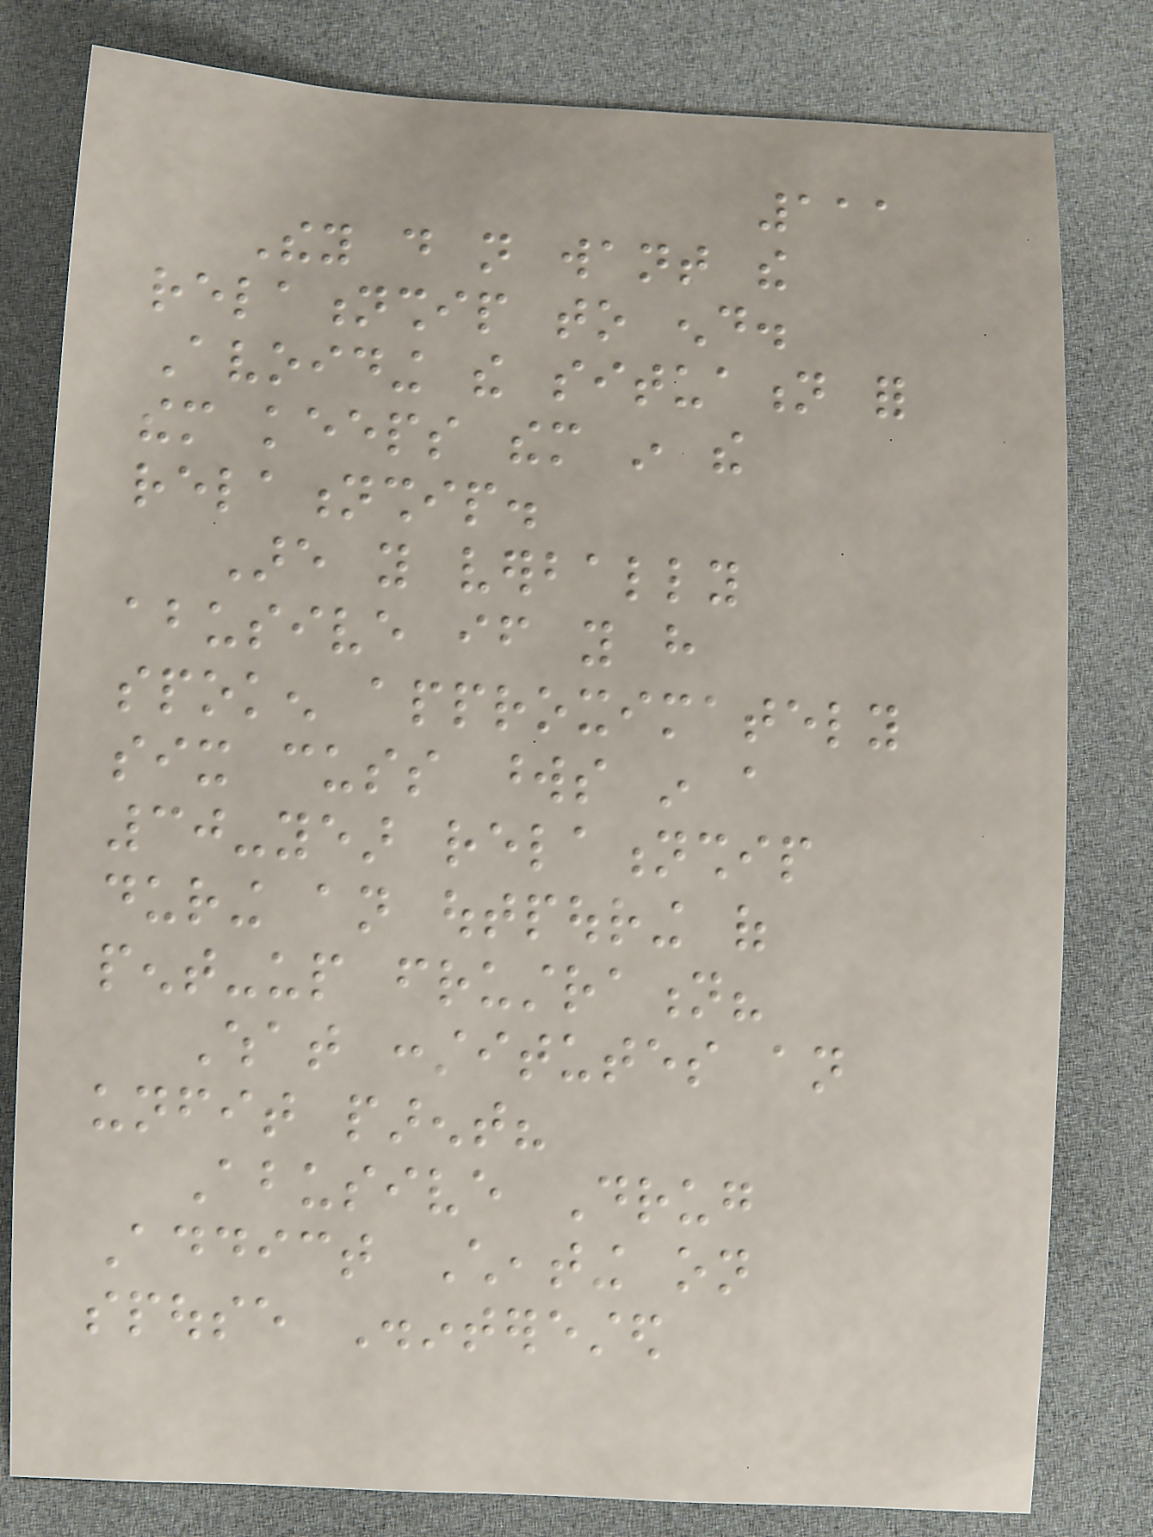111
They do not want the
relationship to end.
Avoiding the situation for
them keeps them in the
relationship.
Are you verbally
abusive if you have
spoken approximately
six cuss words in a
30-year relationship
during an outpouring of
pent-up frustration?
What constitutes an
unfit parent?
Abusive Drug
Addict Cheating on
spouse Disinterested
